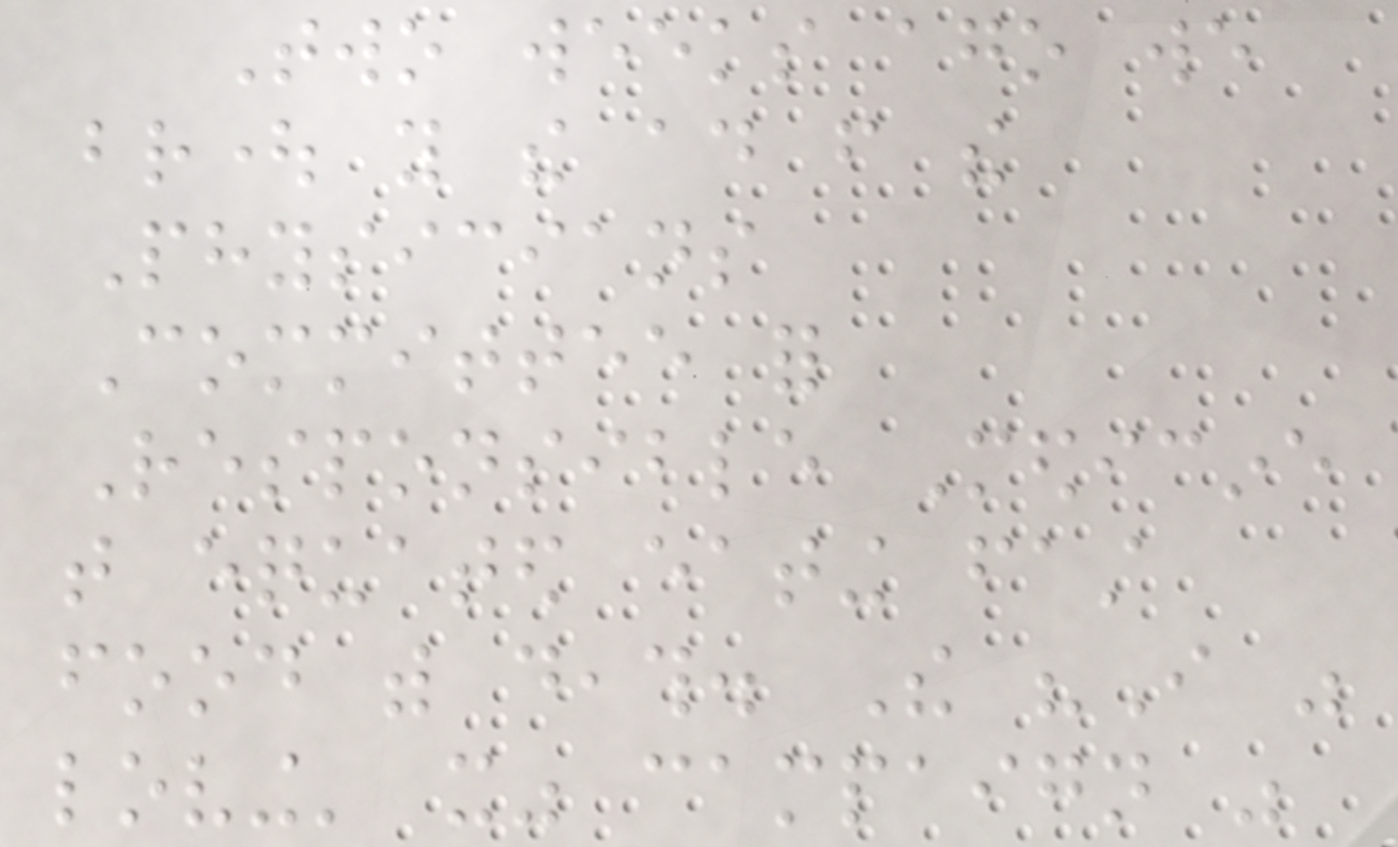Two weeks ago we
brought you the ad from the
Physicians
Committee for
Responsible Medicine
that equated eating fast
food with death. The "I was
loving' it" campaign was
